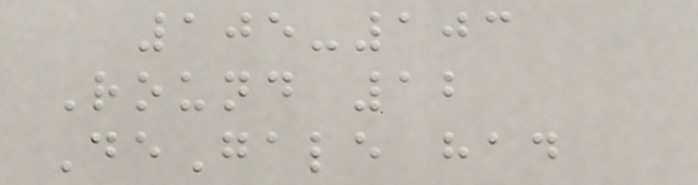105-103
Round 12
DeGale had
